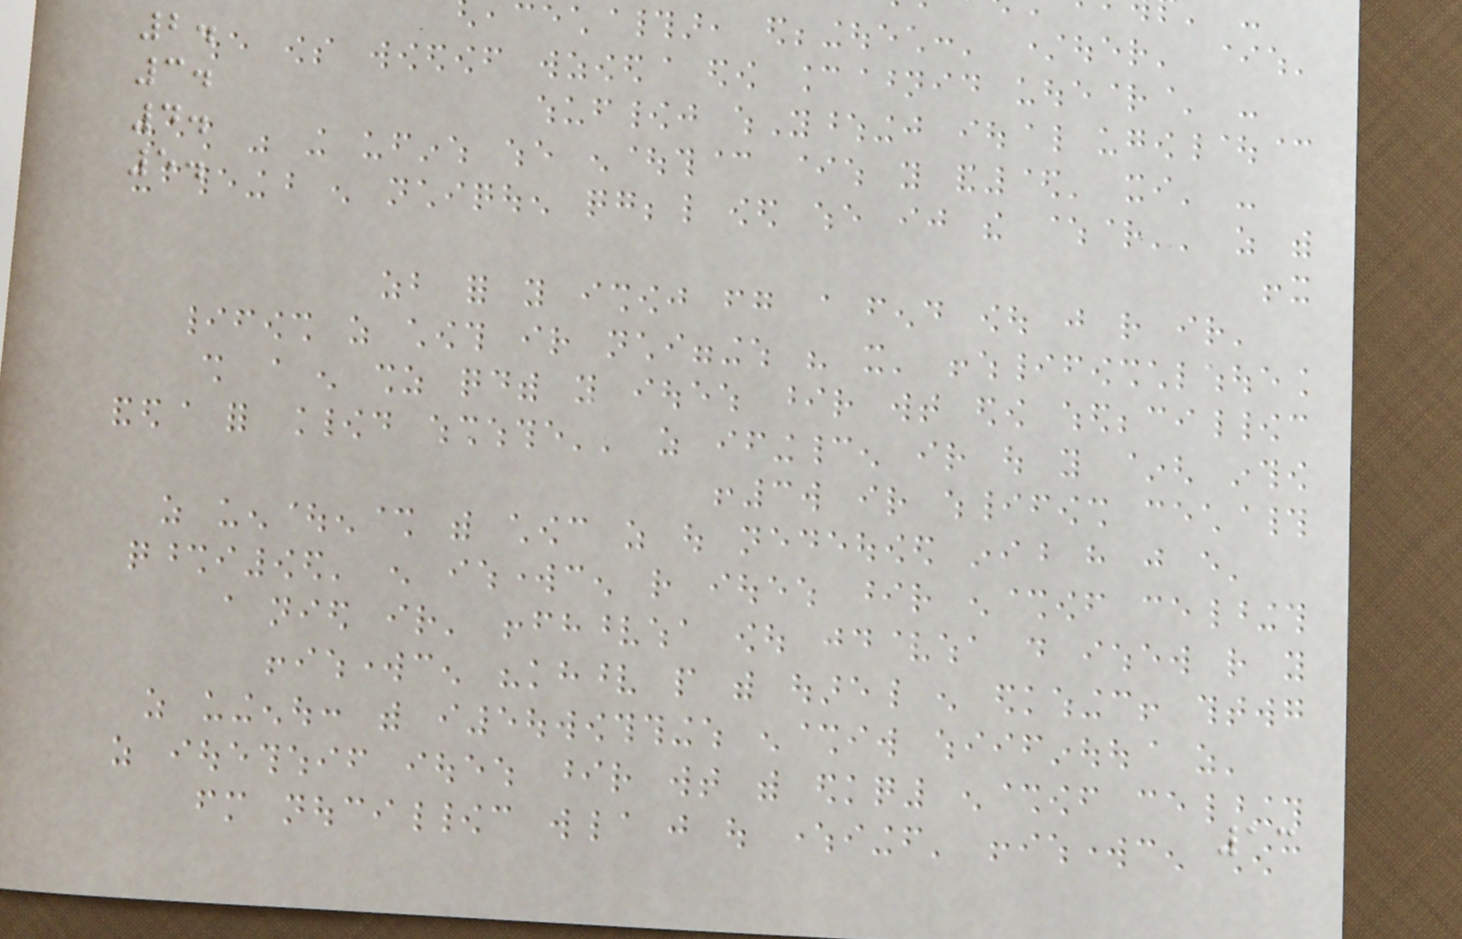2.
3.
4.
5.
13
